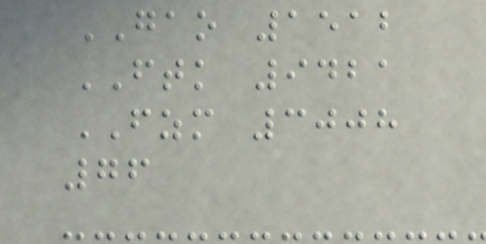GAO 1512
FTK 9421
FZM 3008
76
